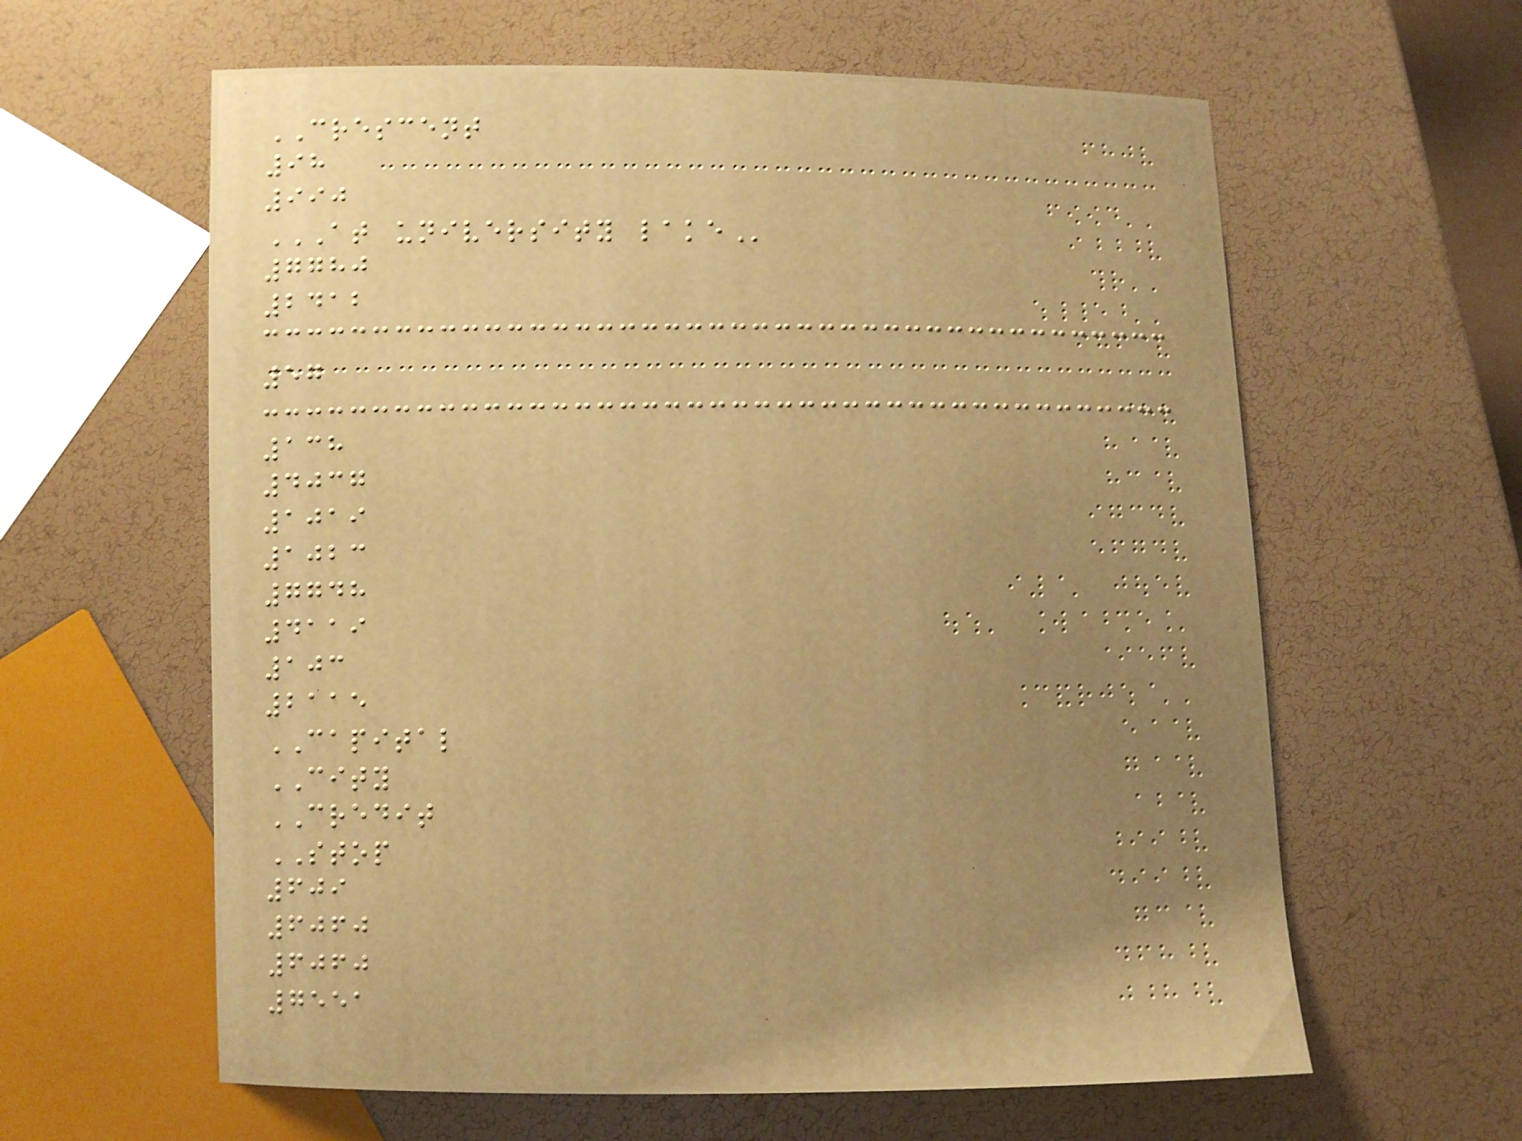CRESCENT
98
990
AT UNIVERSITY LAKE
7780
2412
57
138
4037
1019
1023
7748
4119
103
2115
CAPITAL
CITY
CREDIT
STOP
609
6060
6060
7551
